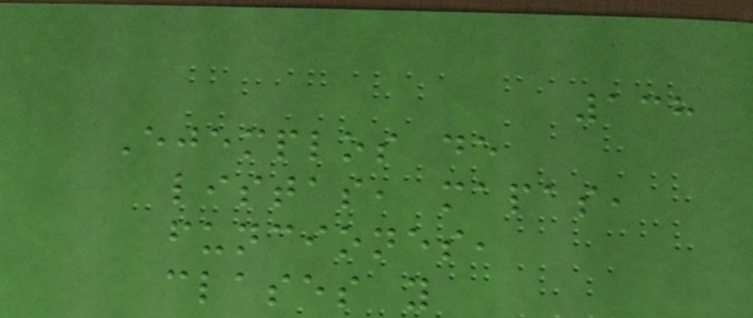138
Ejemplos de
listas, mapas,
funciones,
clases y
